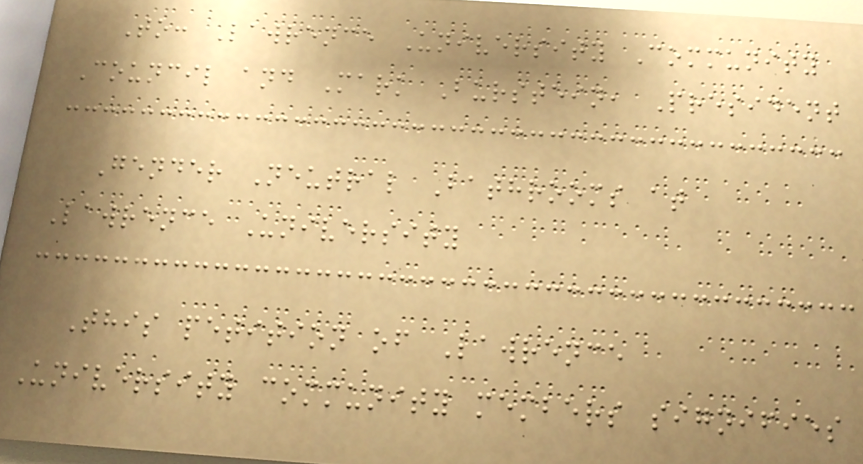To: Lawrence University Community
Council and Mark Burstein, President
Gender Neutral Bathrooms at
Lawrence University
This petition of Lawrence
University community members signifies
